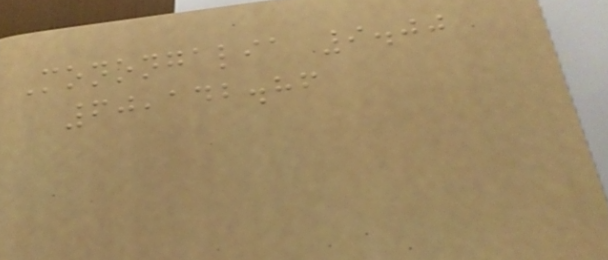Monongalia 9.00
60,142.86
